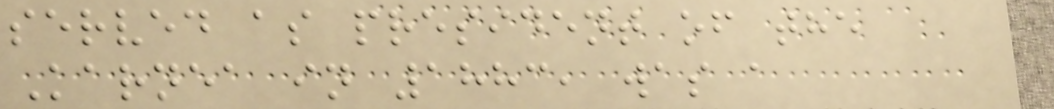served as president of the
Karnea in 1883, was a
